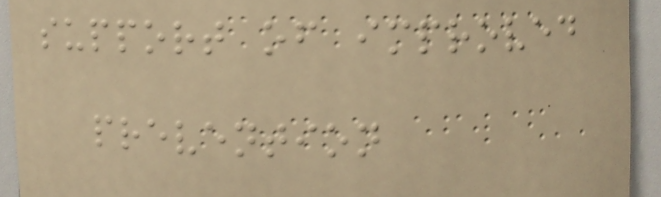support of improved
prevention
